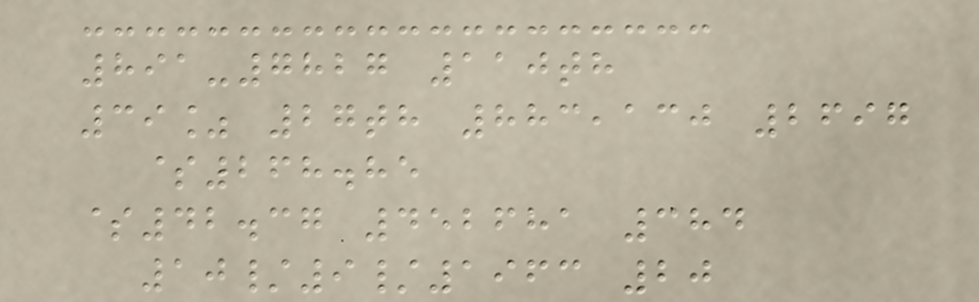891-7827 110th
39% 27th 883,130 2697
$268.85
$42.37 452681 384
10/9/1963 20
